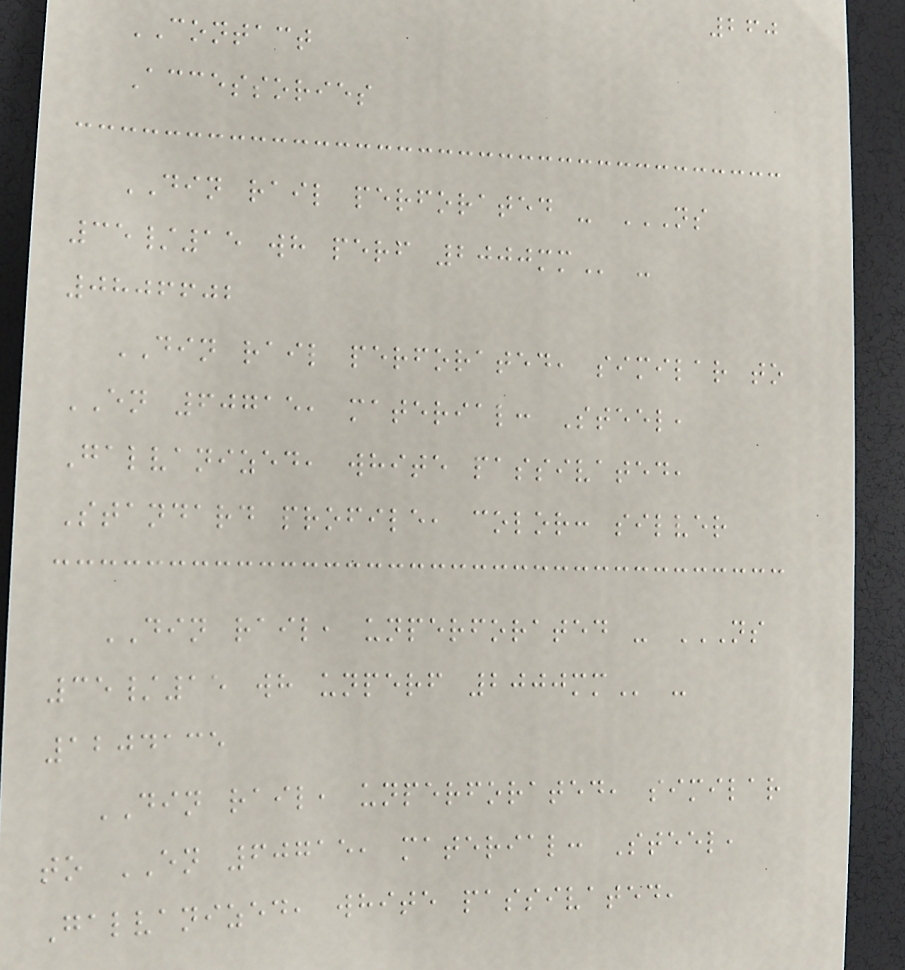260
CONTACT
Accessories
DIN rail perforated - NS
35/15 WH PERF 2000MM -
0806602
DIN rail perforated, similar to
EN 60715, material: Steel,
Galvanized, white passivated,
Standard profile, color: silver
DIN rail, unperforated - NS
35/15 WH UNPERF 2000MM -
1204135
DIN rail, unperforated, similar
to EN 60715, material: Steel,
Galvanized, white passivated,
